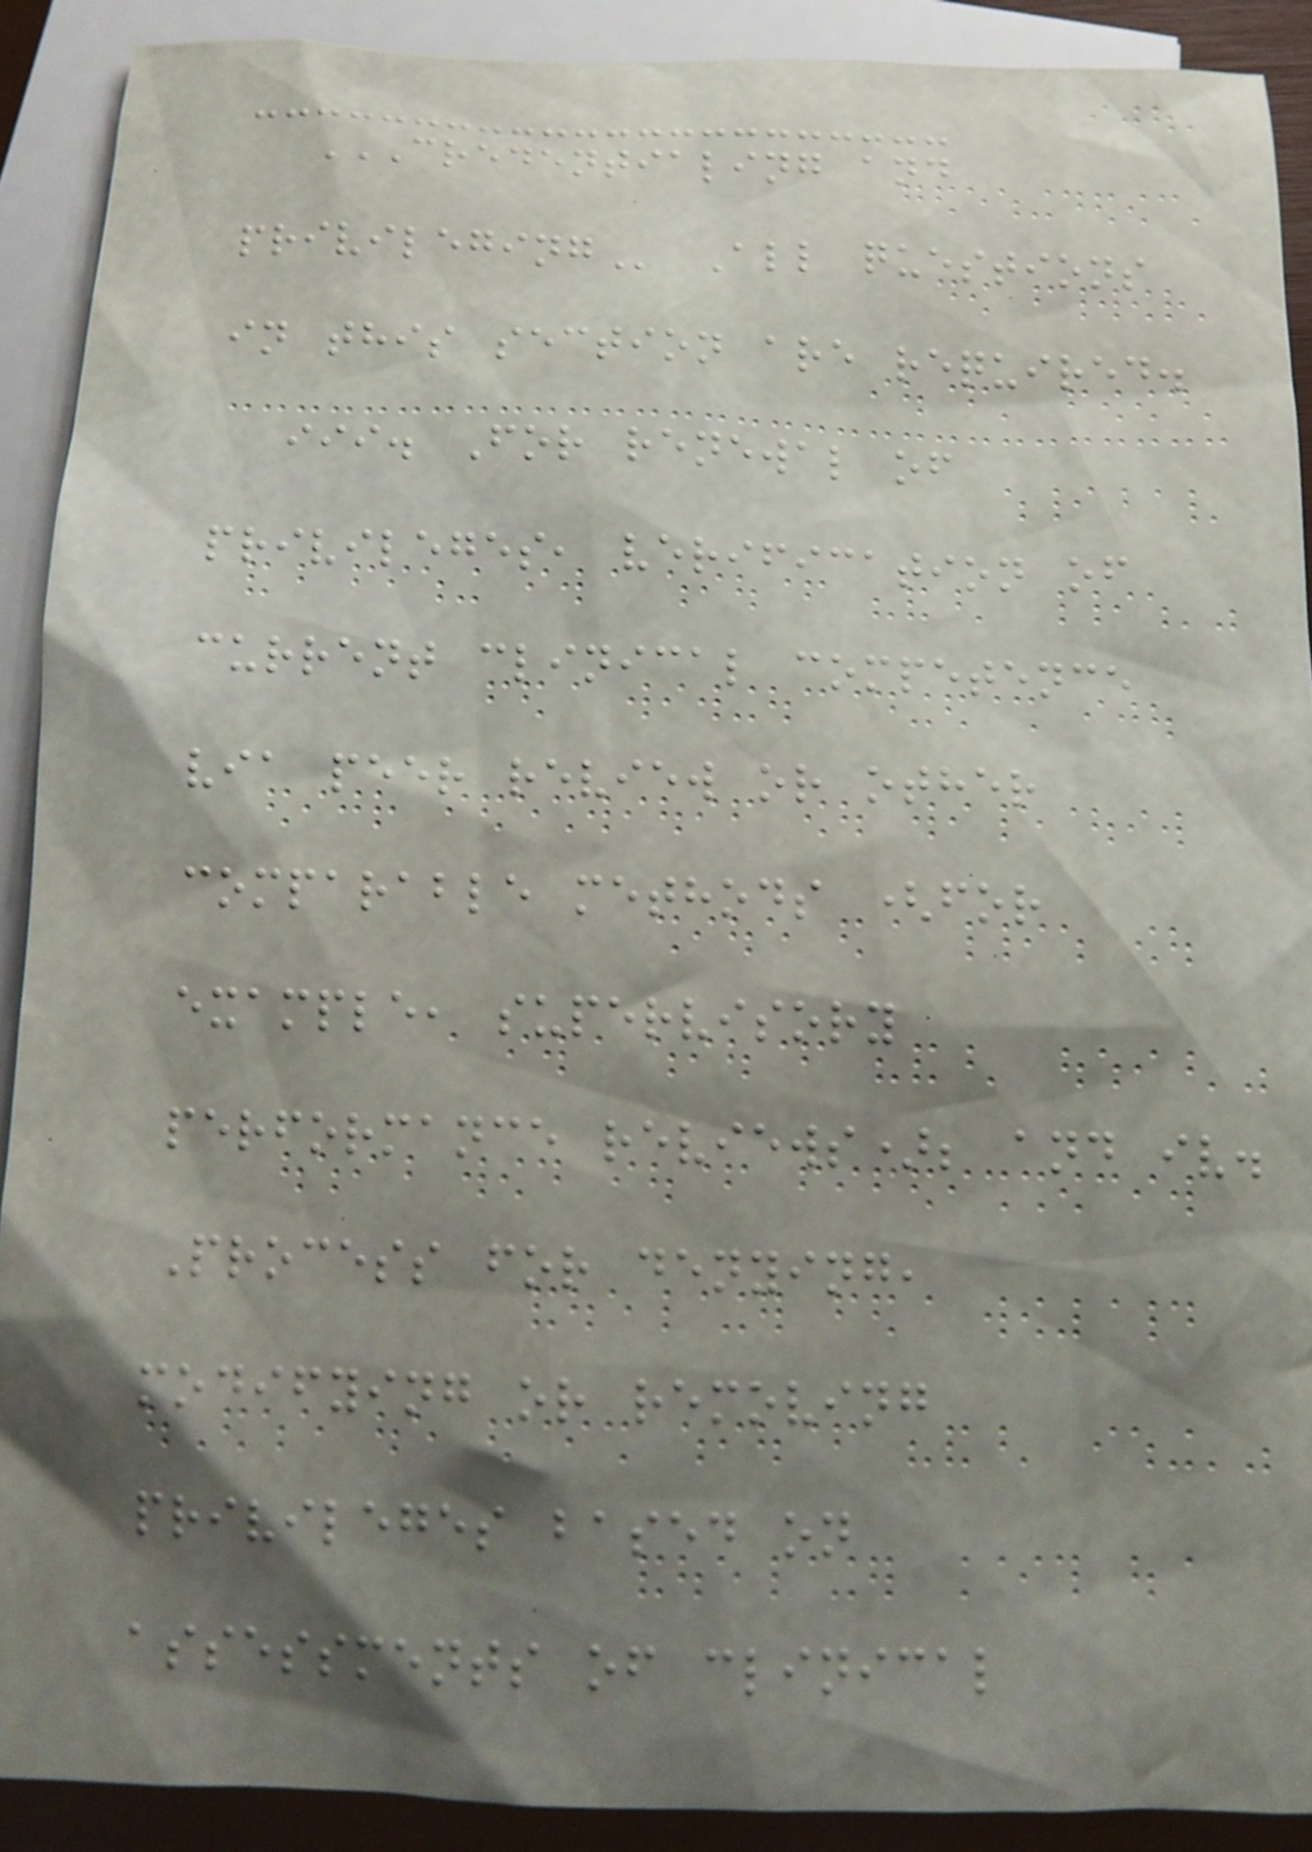CREDENTIALING AND
PRIVILEGING All questions
in this section are required.
iii. For renewal of
privileges, verification of
current clinical competence
via peer review or other
comparable methods (for
example, supervisory
performance reviews); and iv.
Process for denying,
modifying or removing
privileges based on
assessments of clinical
